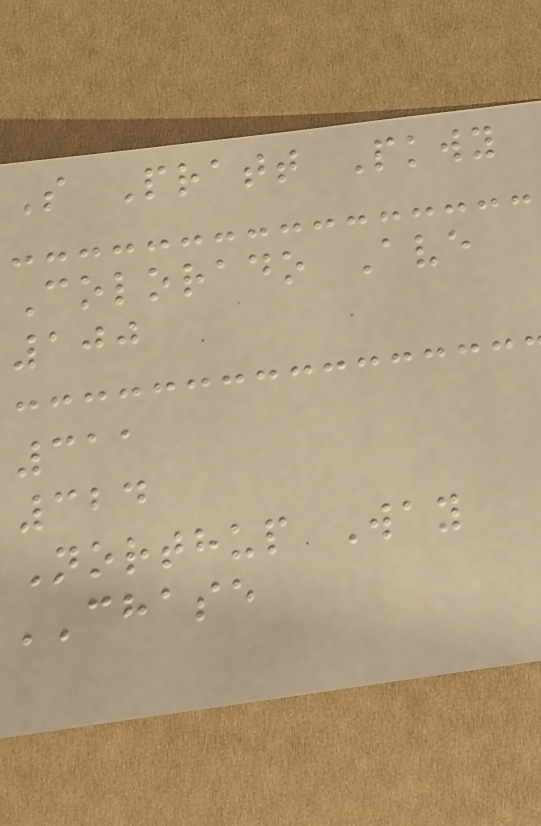S Pratt Pkwy
Colorado Ave
100
311
324
Northup Way
CHASE
